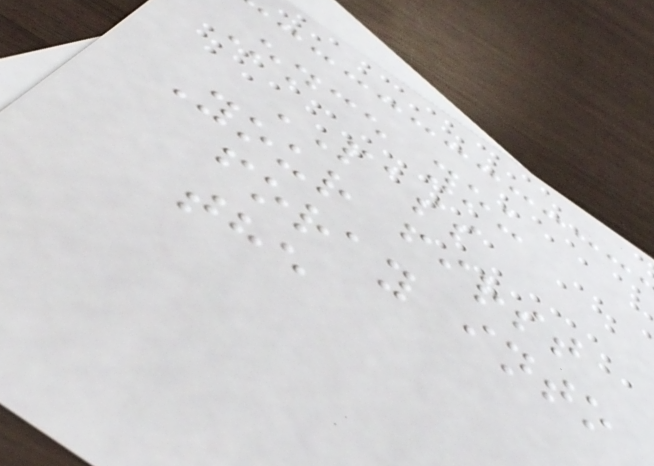Once you
PASS
Your first
foray into
the
